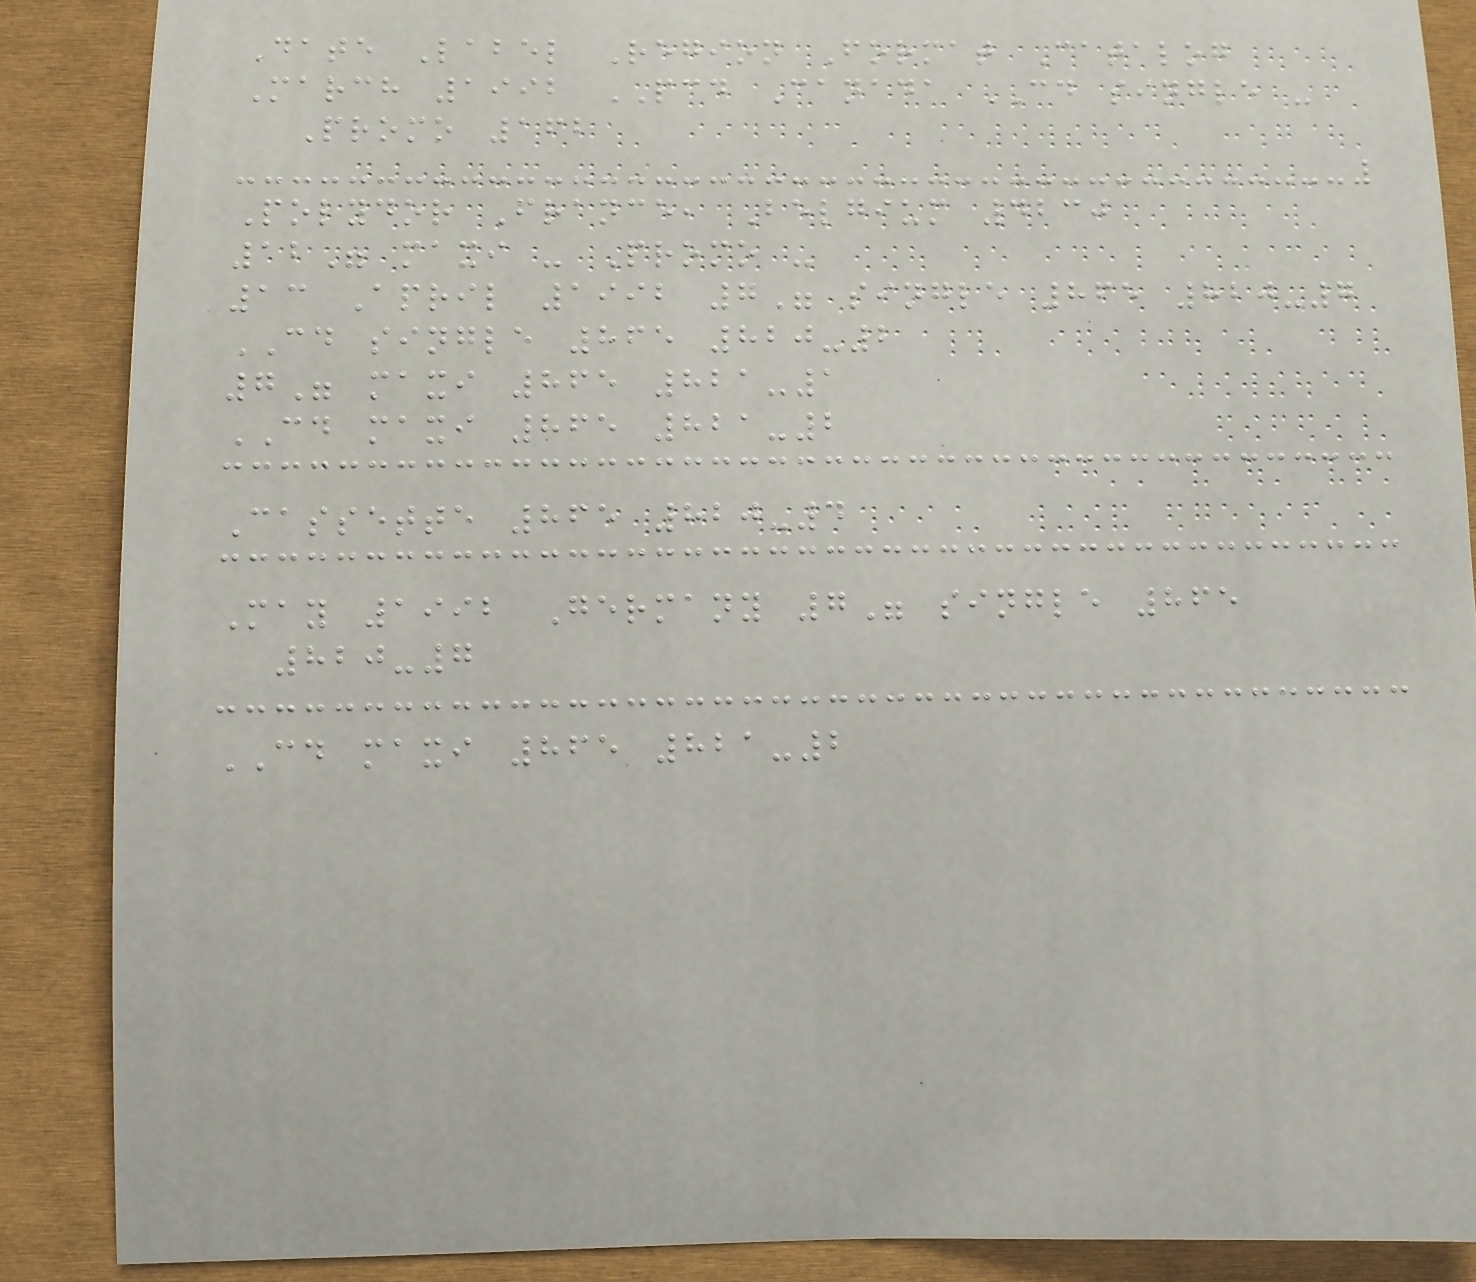Date Label Region Format Catalog
March 1992 PCD Canada CD single -
Promo 162
Polydor France, Belgium 4230
12" maxi - Promo -
13 April 1992 7" single 865 820-7
CD single 865 820-2
7" maxi 865 821-1
CD maxi 865 821-2
Cassette 865 820-4
May 1992 Germany 7" single 865
820-7
CD maxi 865 821-2
